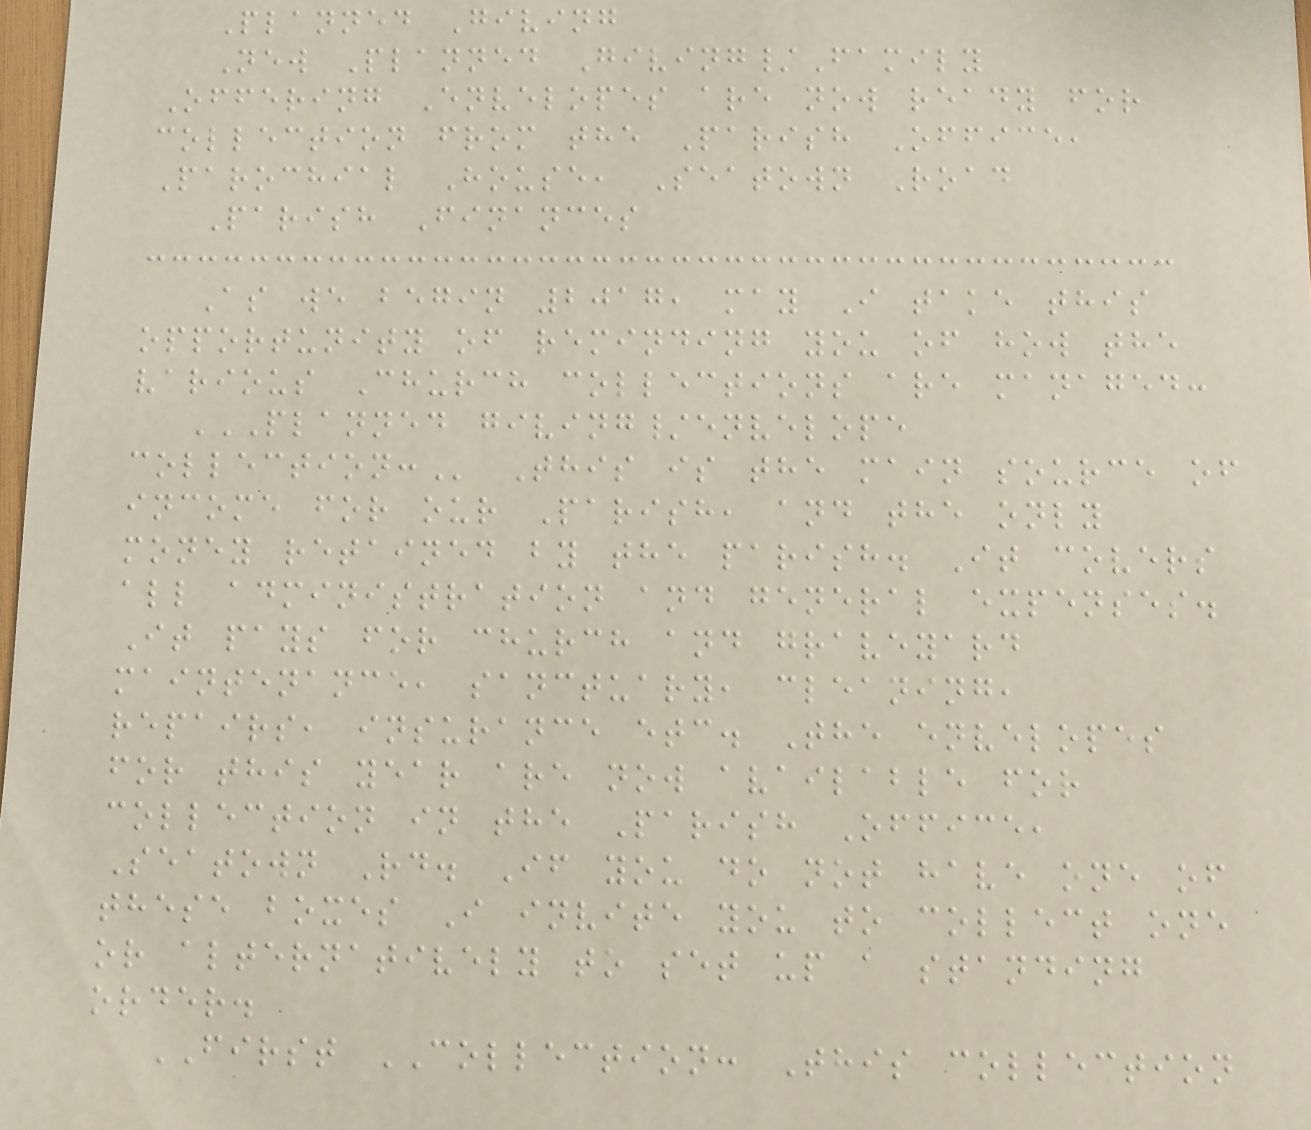Planned Giving
New Planned Giving/Family
Offering Envelopes are now ready for
collection from the Parish Office,
Parochial House, Seatown Road
Parish Finances
As we begin 2017, may I take this
opportunity of reminding you of how the
various Church collections are managed:
PLANNED GIVING/ENVELOPE
COLLECTION: This is the main source of
income for our Parish, and the only
money retained by the parish. It covers
all administration and general expenses.
It pays for church and graveyard
maintenance, sanctuary, cleaning,
repairs, insurance etc. The envelopes
for this year are now available for
collection in the Parish Office,
Seatown Rd. If you do not have one of
these boxes I invite you to collect one
or alternatively to set up a standing
order.
FIRST COLLECTION: This collection
